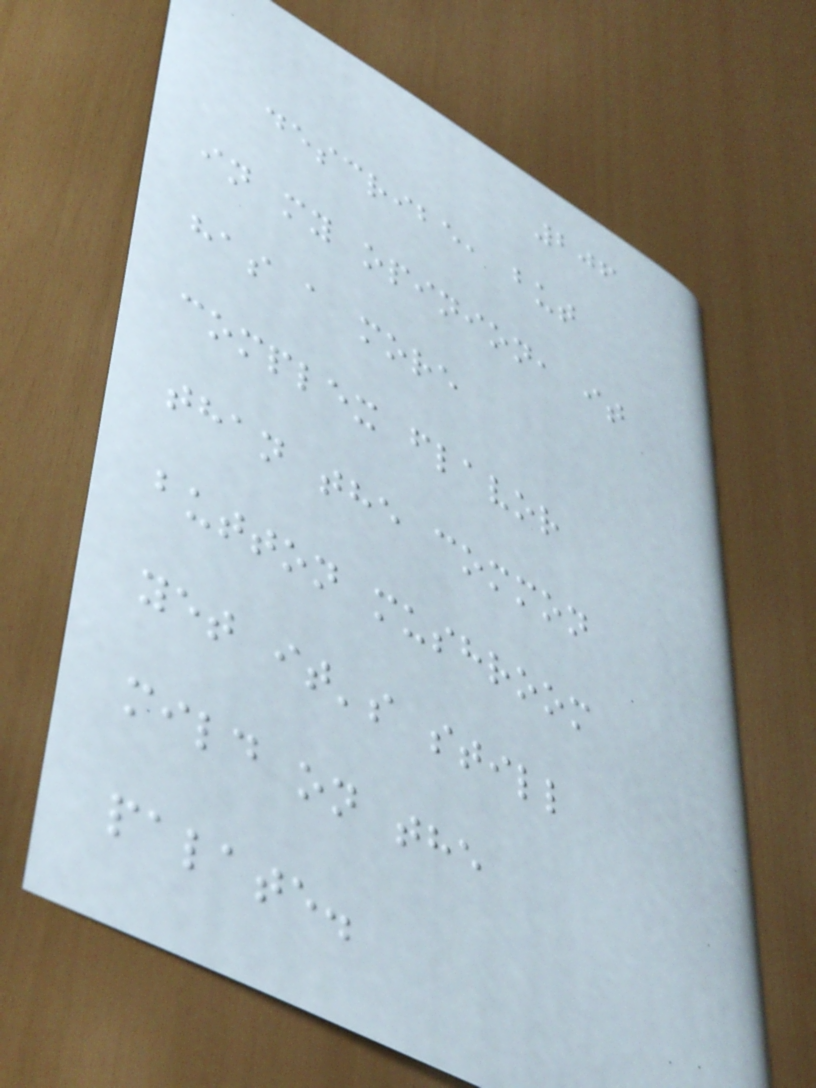206
describe, but
in my opinion, it
has a more
complex flavor
than the common
button mushroom
yet it's still
mild on the
palate.
